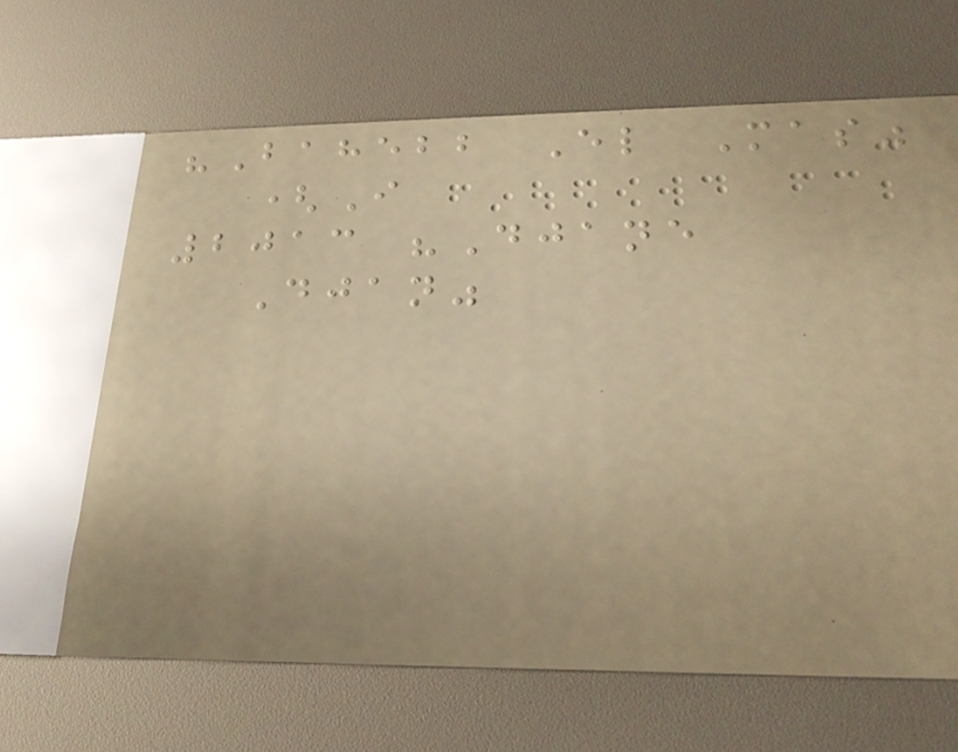"Bahebb El Mas"
(I
2013 "Djane
Djan"
